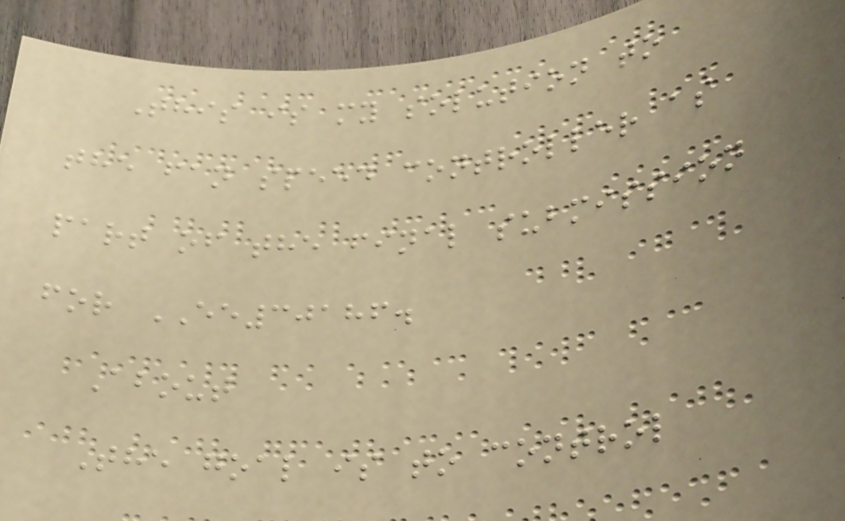This is my solution to
the fan speed controller as
part of the final submission
for EE30186.
About
The goal is to control
